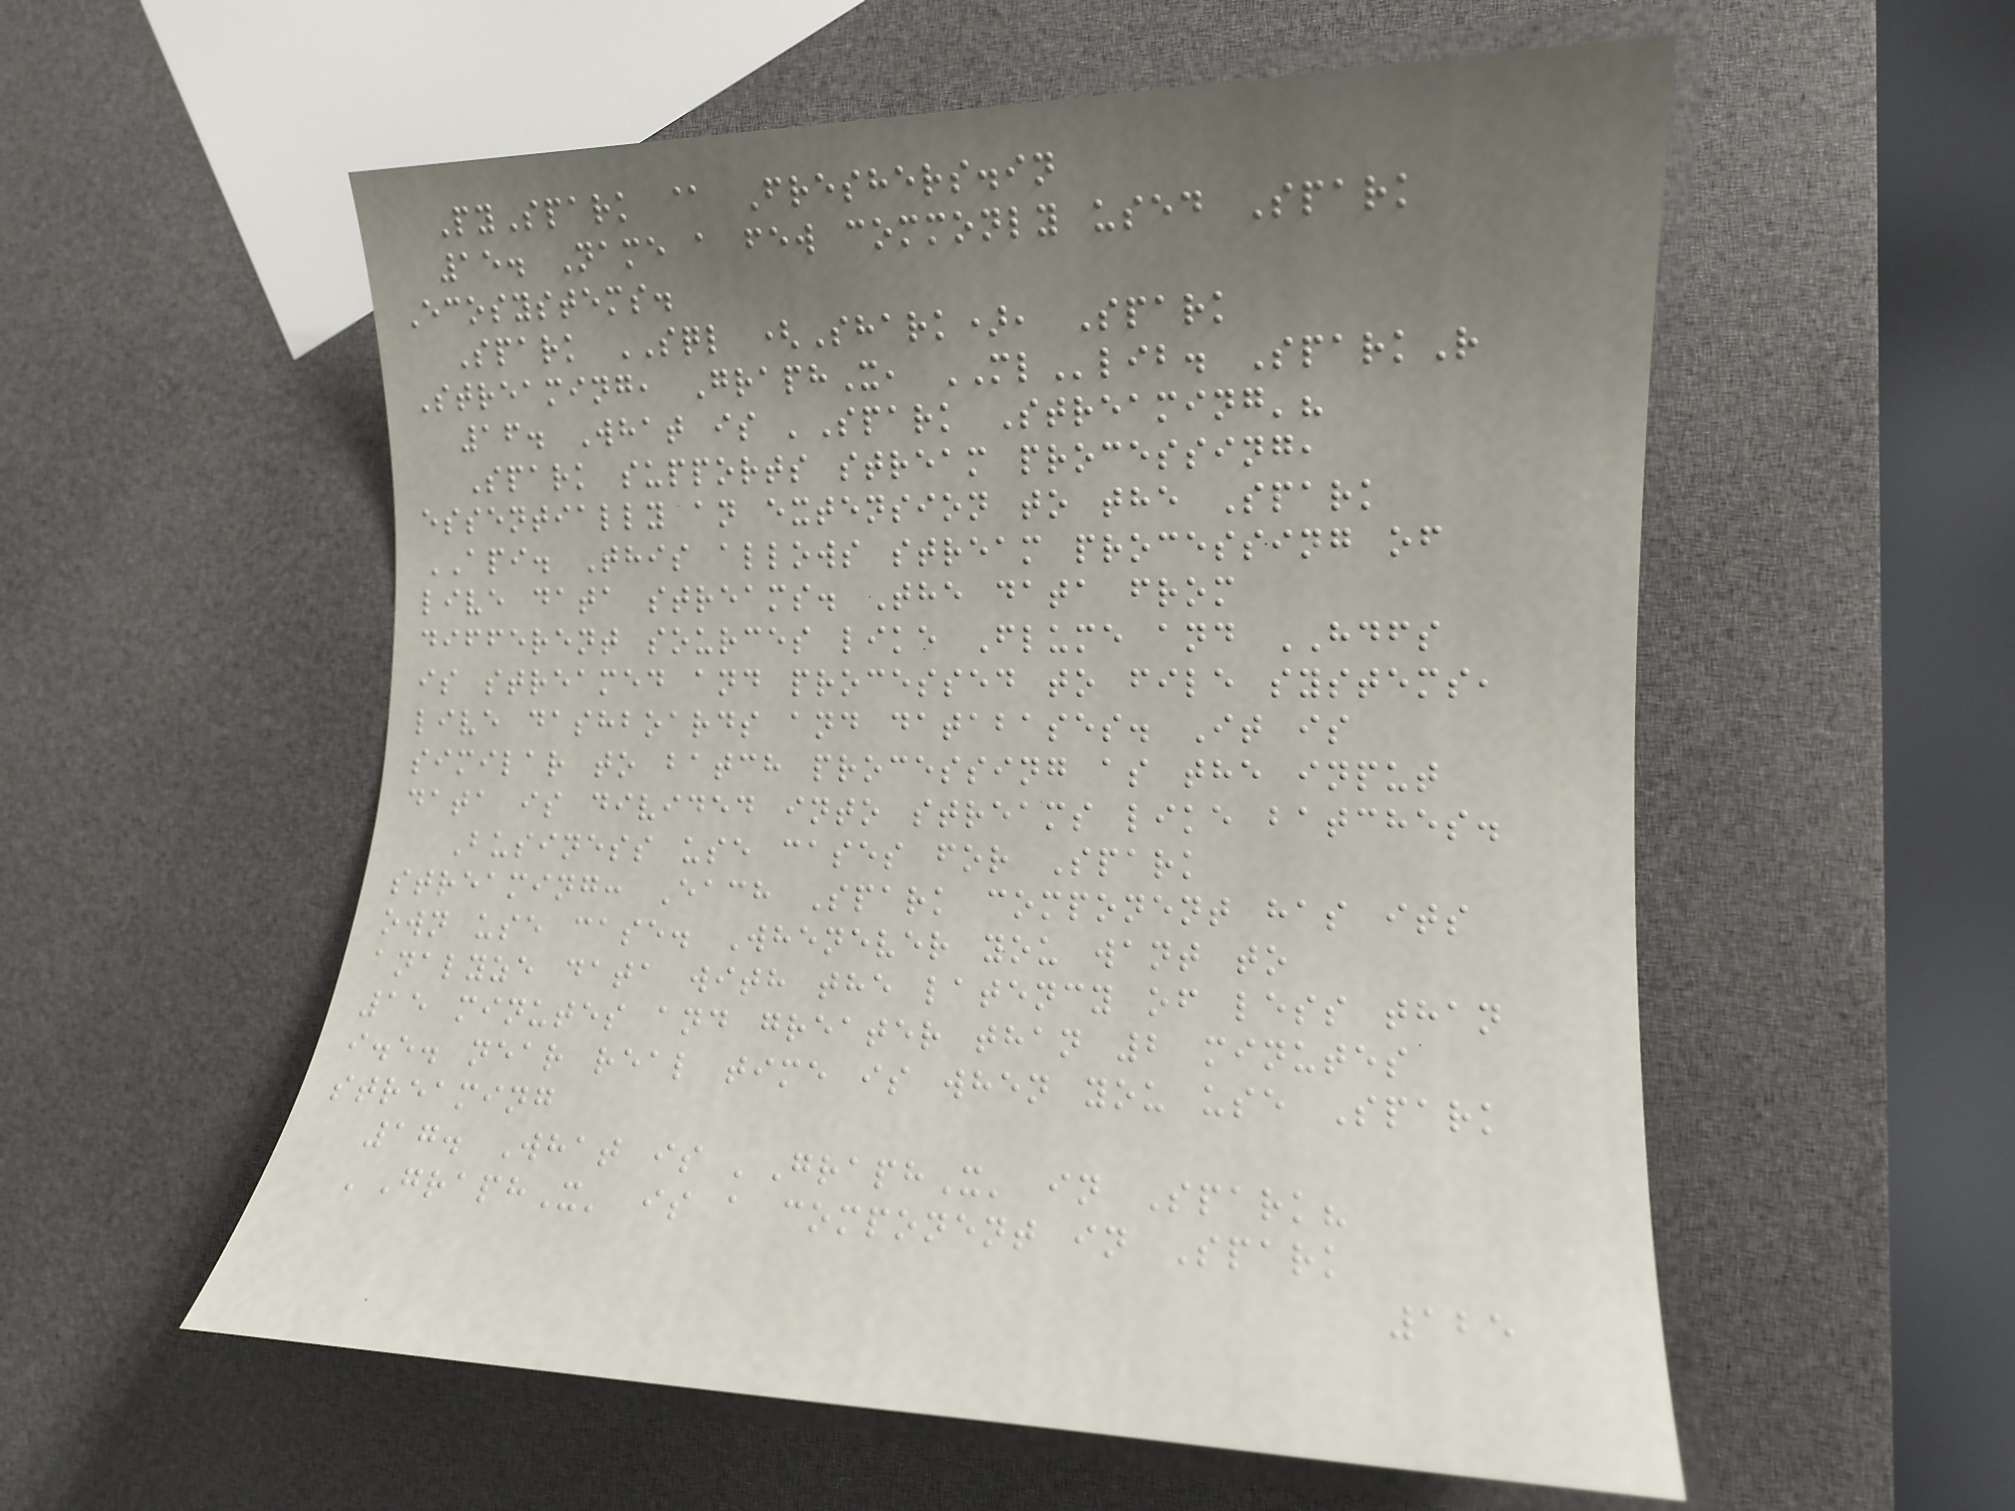PySpark @ Freshers.in
15. Name a few commonly used Spark
Ecosystems.
Spark SQL (Shark), Spark
Streaming, GraphX, MLlib. SparkR
16. What is 'Spark Streaming'?
Spark supports stream processing,
essentially an extension to the Spark
API. This allows stream processing of
live data streams. The data from
different sources like Flume and HDFS
is streamed and processed to file systems,
live dashboards and databases. It is
similar to batch processing as the input
data is divided into streams like batches.
Business use cases for Spark
streaming: Each Spark component has its
own use case. Whenever you want to
analyze data with the latency of less than
15 minutes and greater than 2 minutes
i.e. near real time is when you use Spark
streaming
17. What is 'GraphX' in Spark?
'GraphX' is a component in Spark
125
